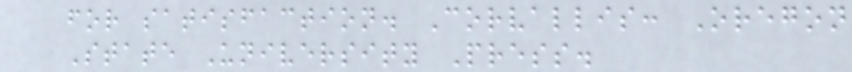for satisfaction. Corvallis: Oregon
State University Press.
